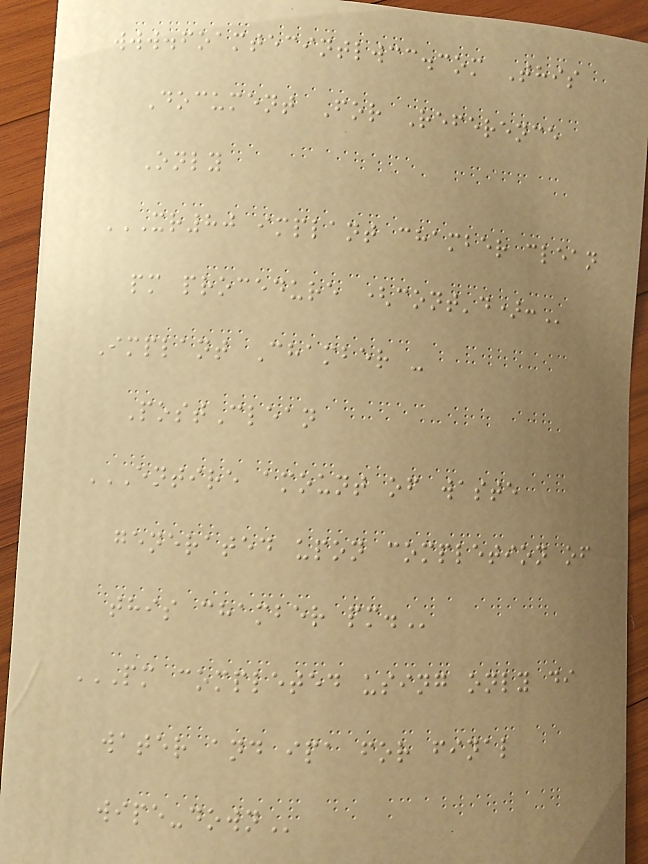www.foamtecintlwcc.com This
Document For Reference
Only
XR80 IMPLANT CHAMBER CLEAN
PM PROCEDURE (CONT'D):
Implant Chamber -
PostClean
ENTIRE AMOUNT OF WASTE
GENERATED UPON COMPLETION OF
THIS CHAMBER PM.
PM COMPLETED USING ONLY DI
WATER AND IPA FOR FINAL
WIPE-DOWN
